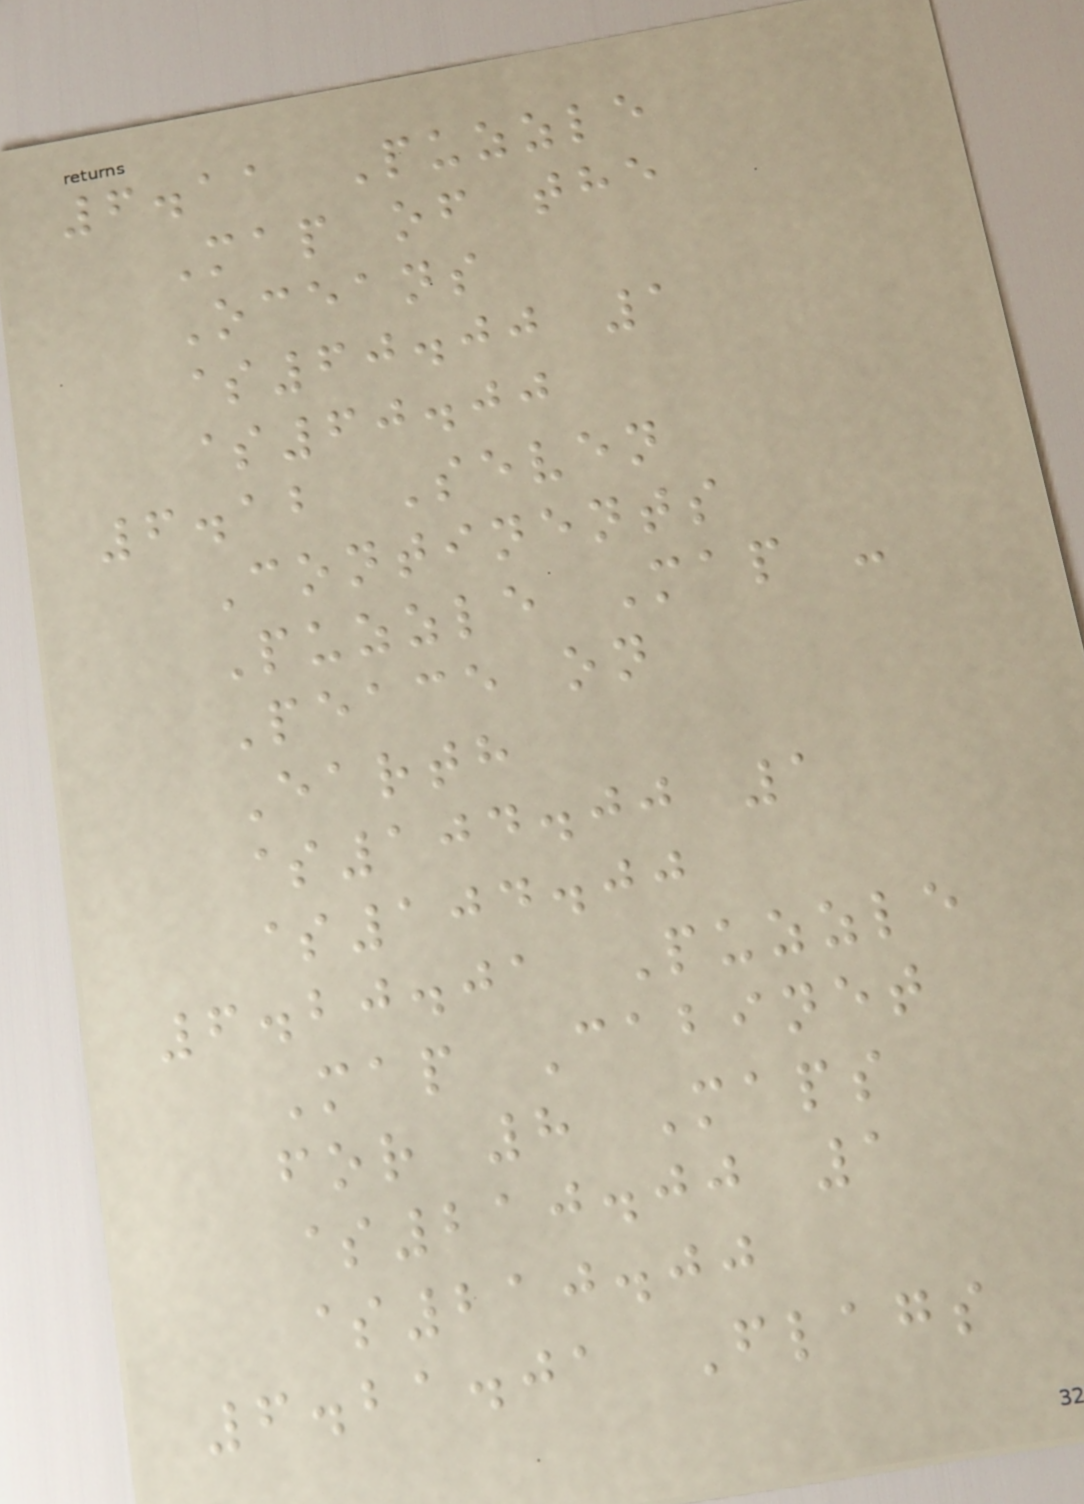6.11 Puzzle
Map of the
Oceans
$60.00 1
$60.00
6.12 Seven
Continents
Puzzle Map -
Peace on
Earth
$104.00 1
$104.00
6.20.01 Puzzle
Map Cabinet
for 8 Maps
$210.00 1
$210.00
6.21.01 Flags
